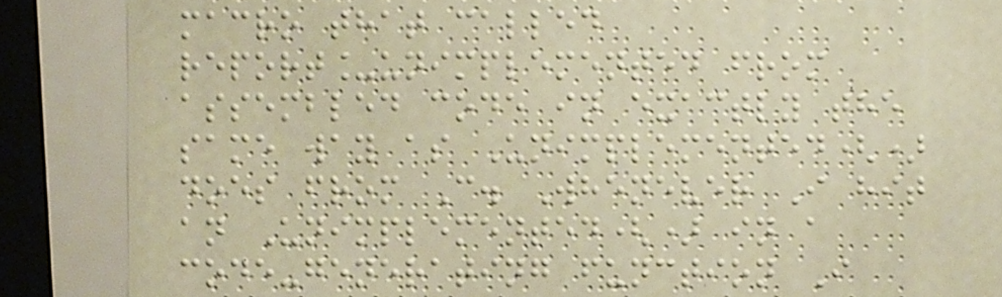macro that called
report_unimplemented from
assembled code in exactly the
same way as Unimplemented()
does from C. Whenever I hit
an Unimplemented() in a
code-generating function I
